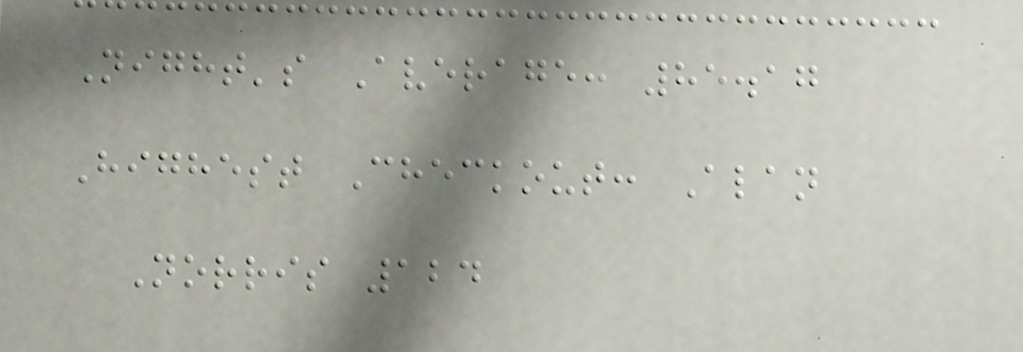Night's Average: 85.17
Highest Checkout: Alan
Norris 124
